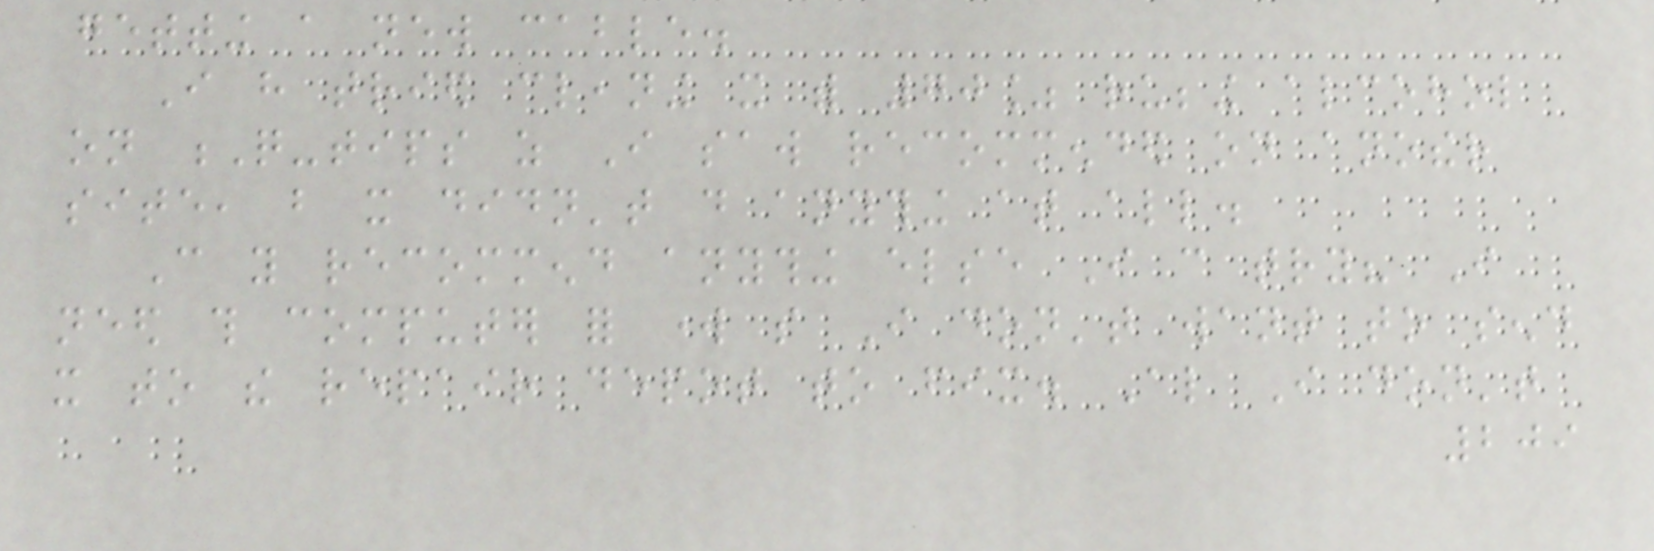getting a new cable.
I have tried cleaning it with 70% rubbing alcohol
on Q-tips as I saw recommended on another
site, but it didn't do anything at all.
Can you recommend anything else I can try? I
need this computer for work so I don't want to send
it to the repair depot to fix. Also I don't
209
